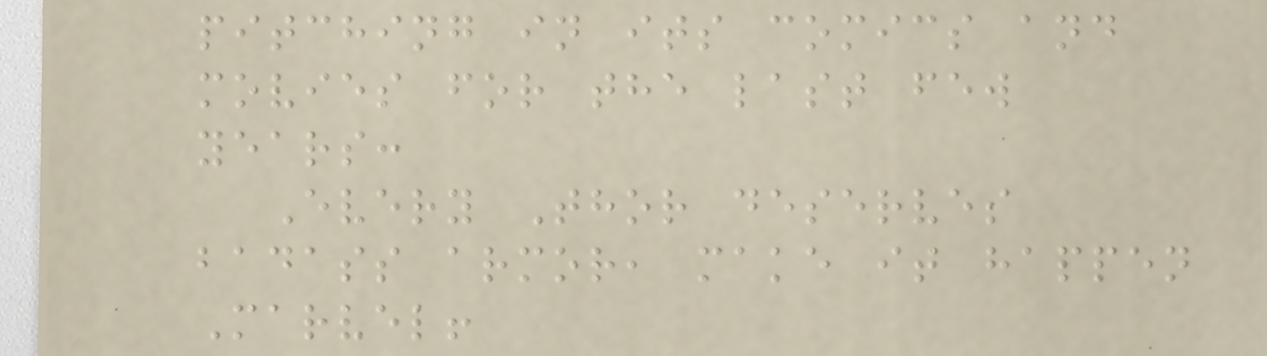pitching in its comics and
movies for the last few
years:
Every Thor deserves
badass armor, make it happen
Marvel!
